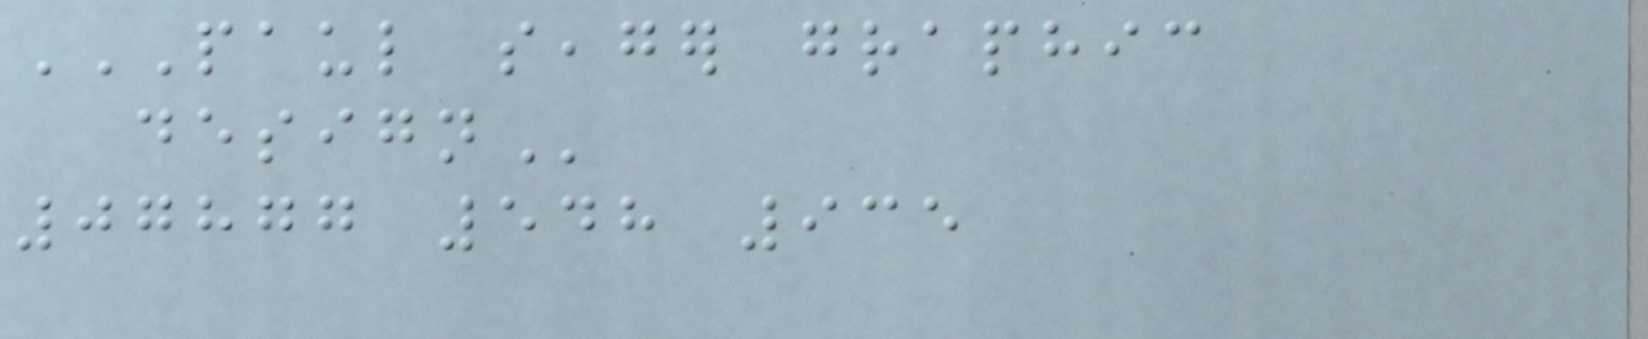PAUL SEAGER GRAPHIC
DESIGN
07877 548 935
